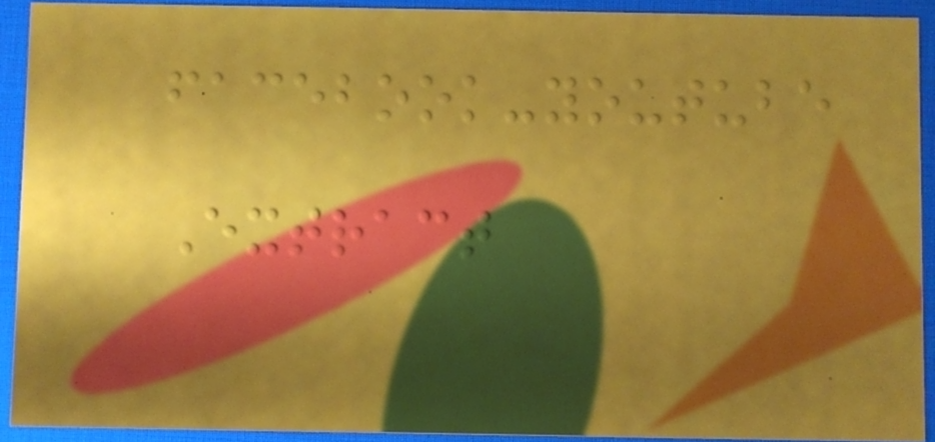facebook-youtube
Extract
